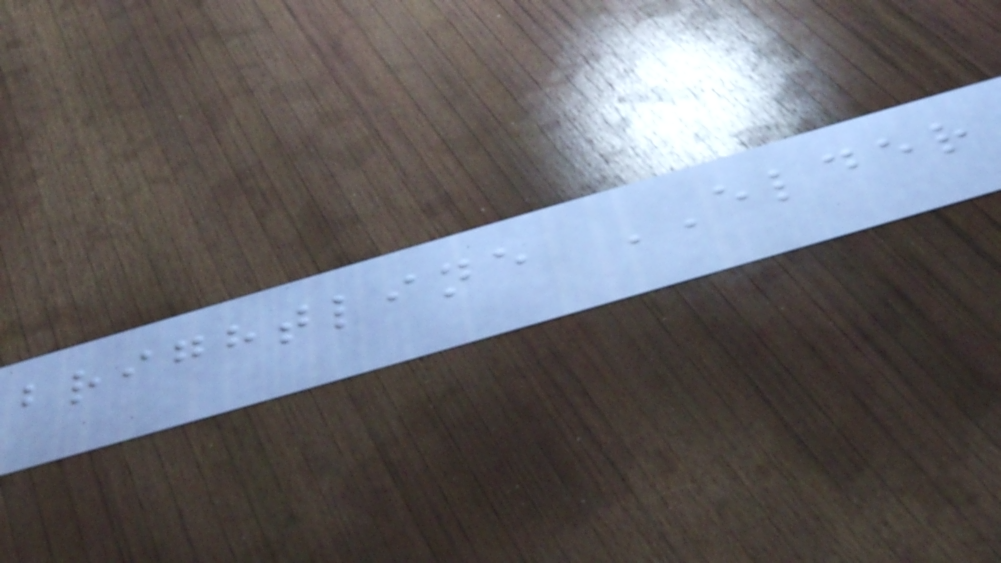brightline ELDER
